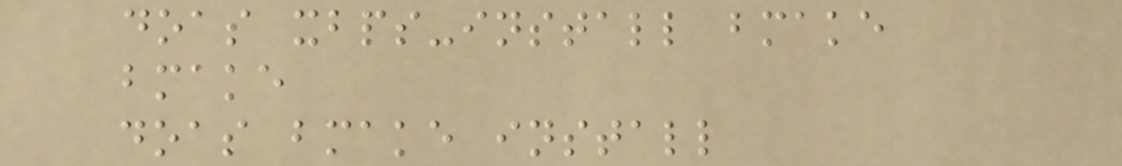doas xbps-install bmake
bmake
doas bmake install
